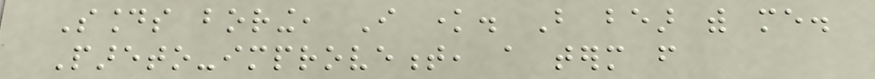Sounds boring, I know. But bear with me.
Pareto-improvement, a term from
